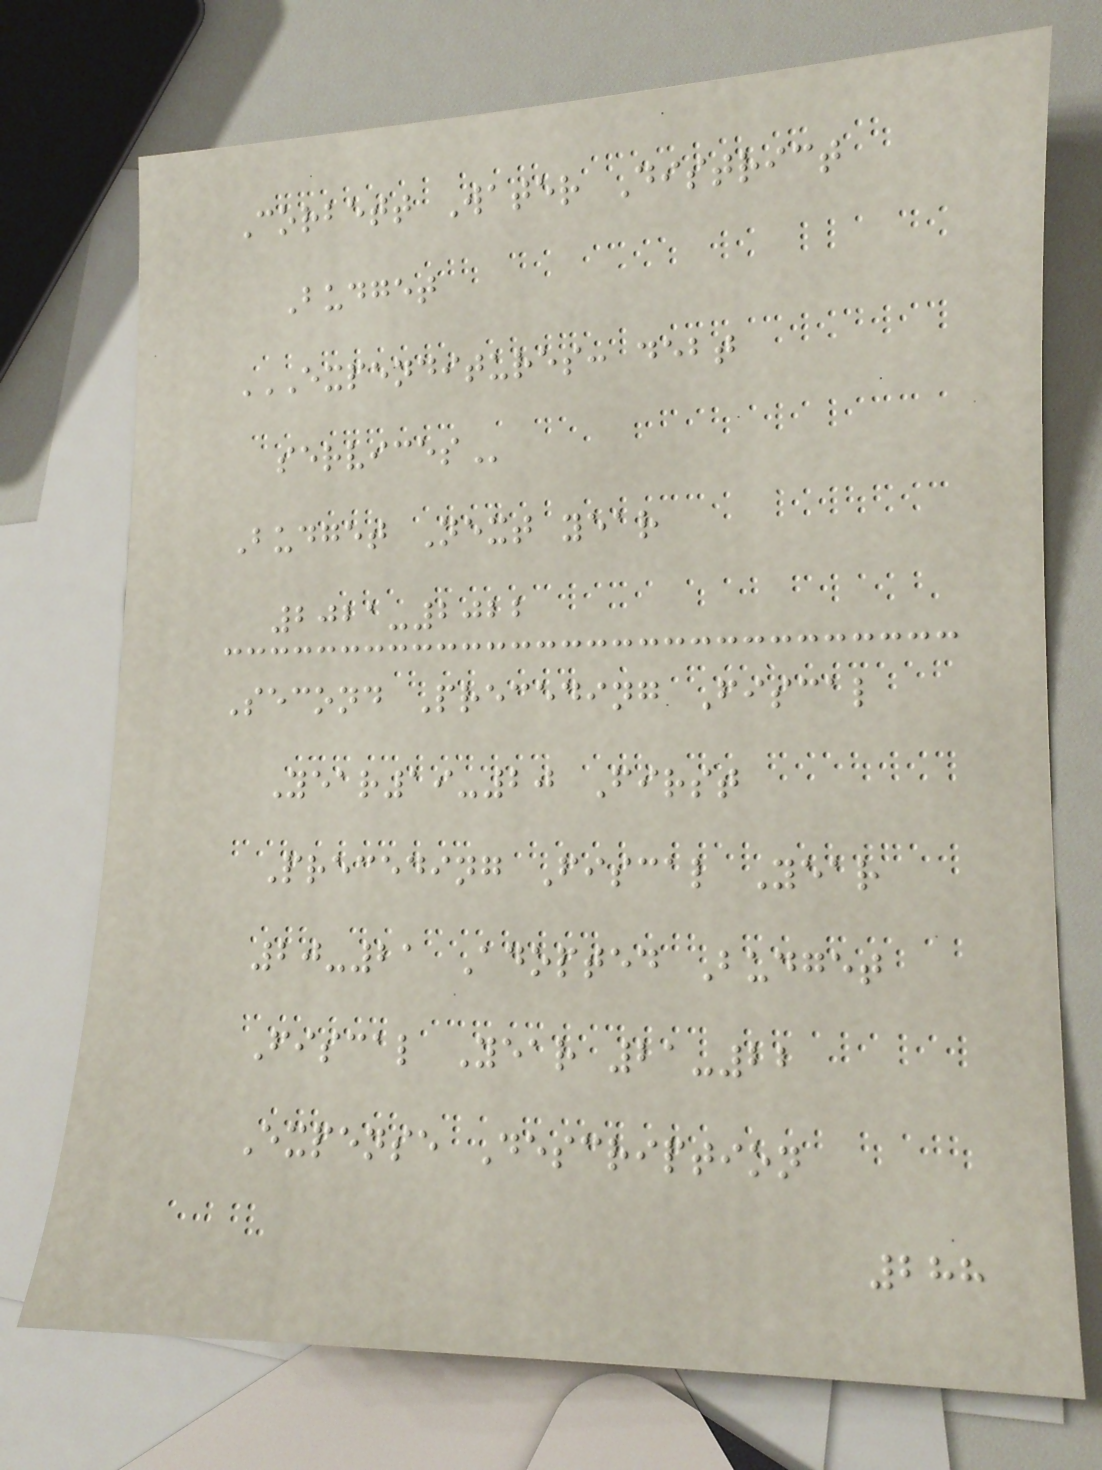Corbett Water District
Budget
EXPENDITURES: DEBT
SERVICES
Budget Next year
2021-2022
Second Preceding Fiscal
Year19-20 First
Preceding Fiscal Year
20-21 Adopted Budget
Fiscal Year 21-22
Expense Description
288
